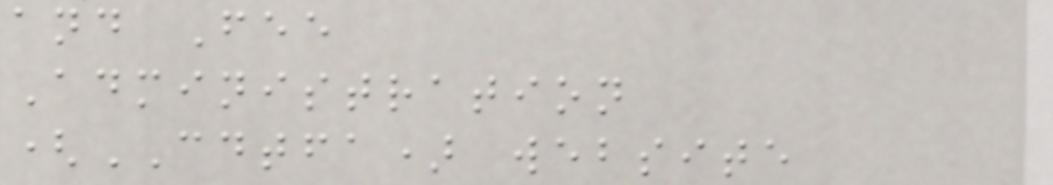and Fee
Administration
(CDTFA) website
